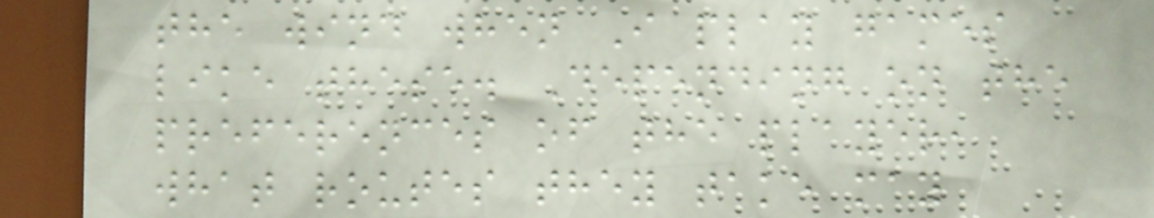the wind when I play games
like these. Depending on the
preferences of the player,
what routes they take may
